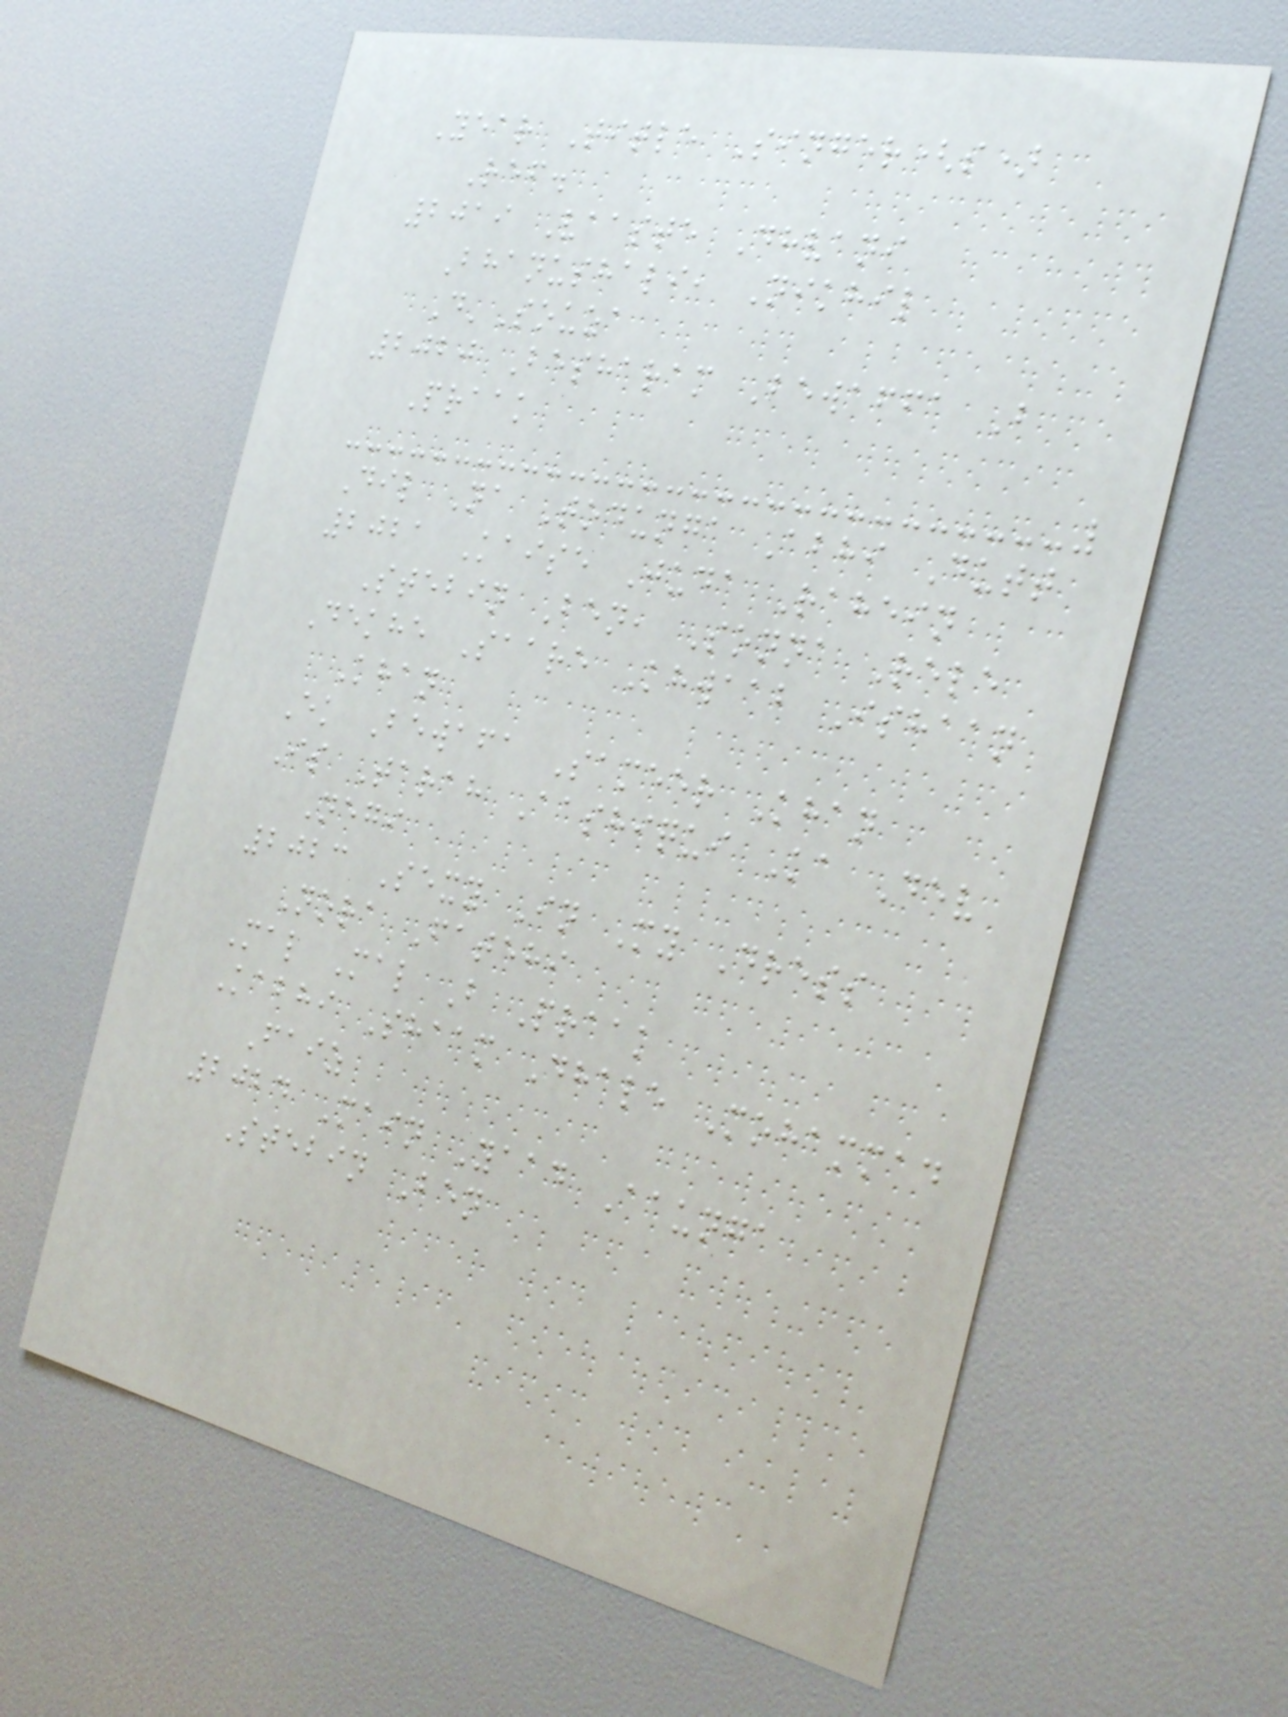Year Title Singer(s)
Ref.
2019 Vaaste Dhvani
Bhanushali, Nikhil
D'Souza
2020 Besharam Bewaffa B
Praak
Dil Na Todunga Abhi Dutt
2021 Kaise Juda Rahein
Stebin Ben, Sonna Rele
Dekhe Saare Khwaab Ishaan
Khan
Ek Bewafa Sameer Khan
Is Tarah Aashiqui Ka Dev
Negi
2023 Sexy In My Dress
Nora Fatehi
Mal Mal B Praak
Kabhi Shaam Dhale Mohammad
Faiz
2024 Main Yaad Aaunga
Stebin Ben
